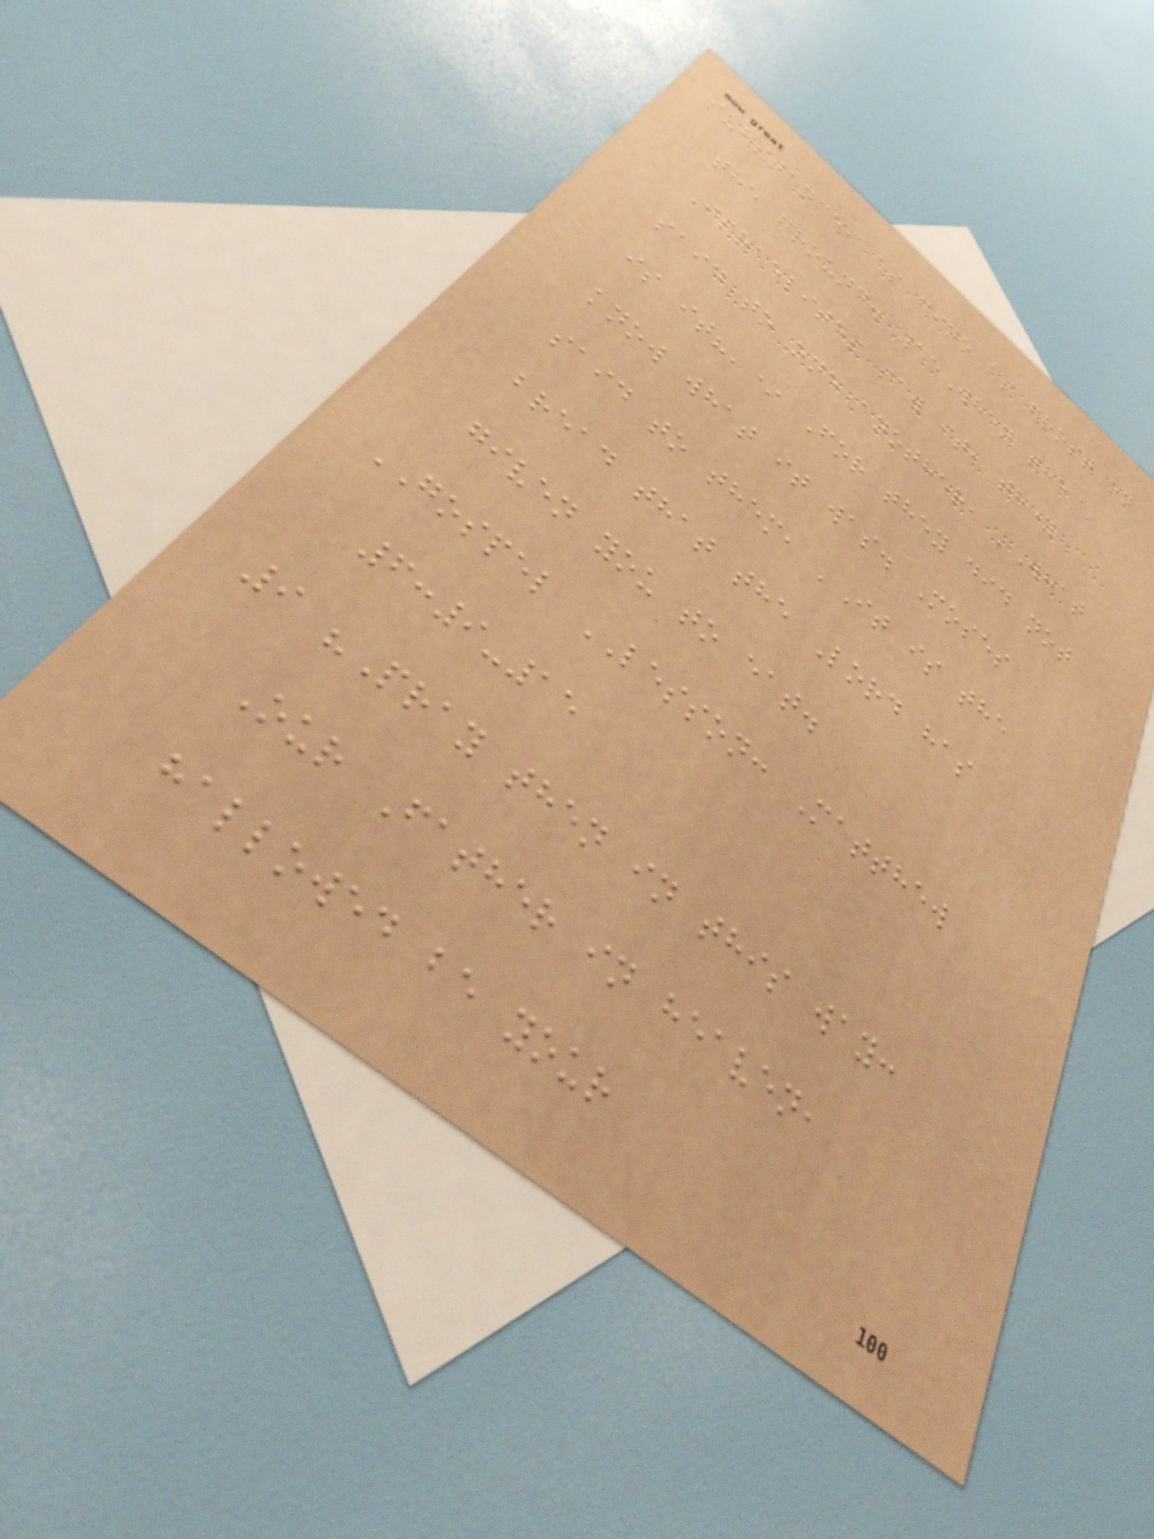substance, as fine as frost on
the ground. 15When the
Israelites saw it, they
said to one another, 'What
is it?'* For they did not
know what it was. Moses
said to them, 'It is the
bread that the Lord has
given you to eat.
GOSPEL LESSON: Matthew
6:9-15
9 "Pray then in this way:
Our Father in heaven,
hallowed be your
